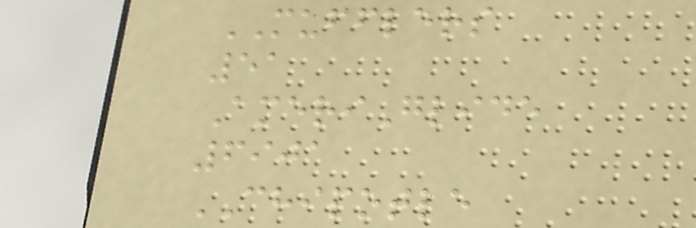MUFFLERS
51
AmeriGlide
6901
CHIPOTLE
